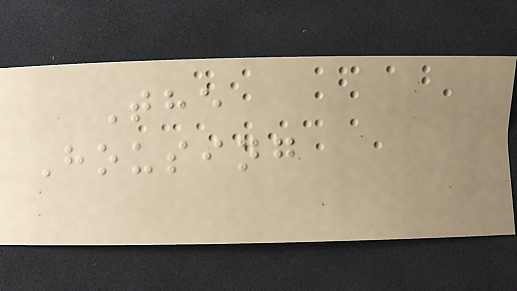The
Housing
